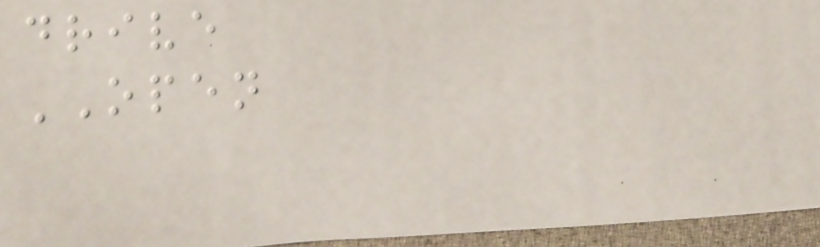drive
OPEN
